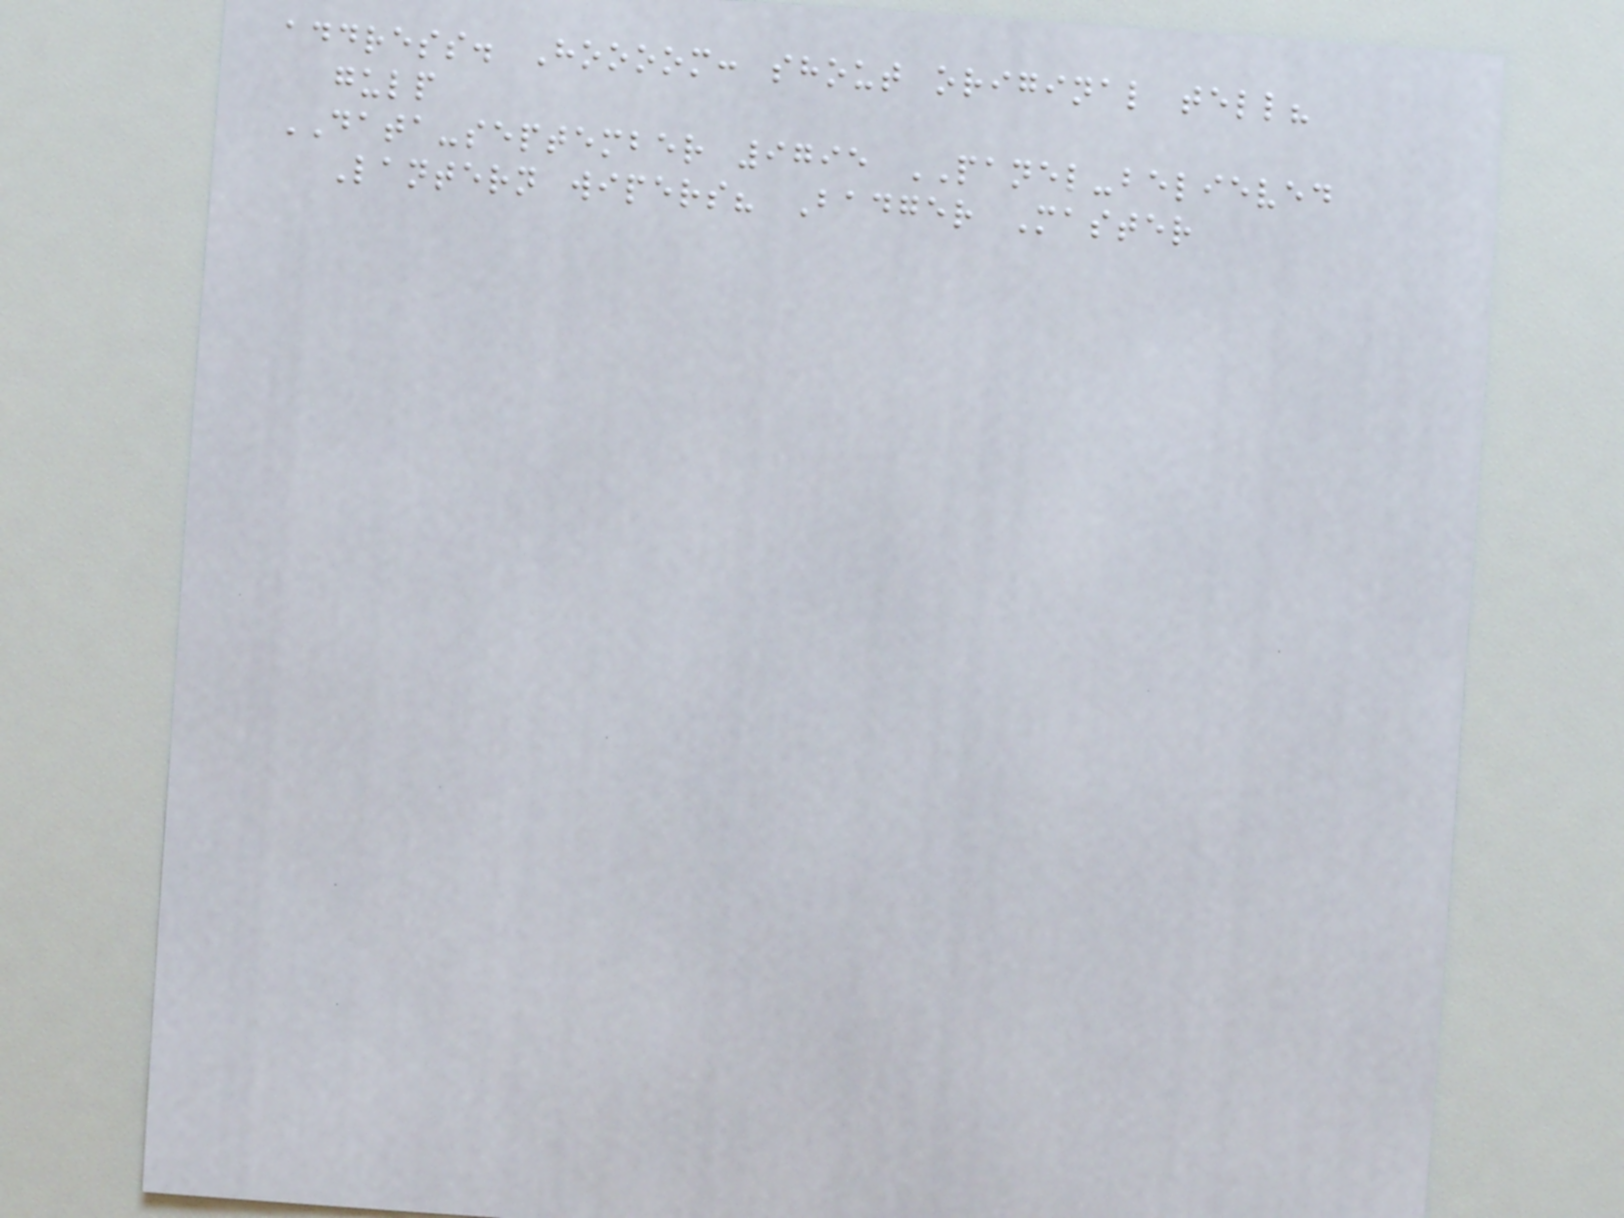address. Hoooom: shout original tell?
gulp
DATA-september 9795 PANEL-believed
Lantern wipers? Badger Master
